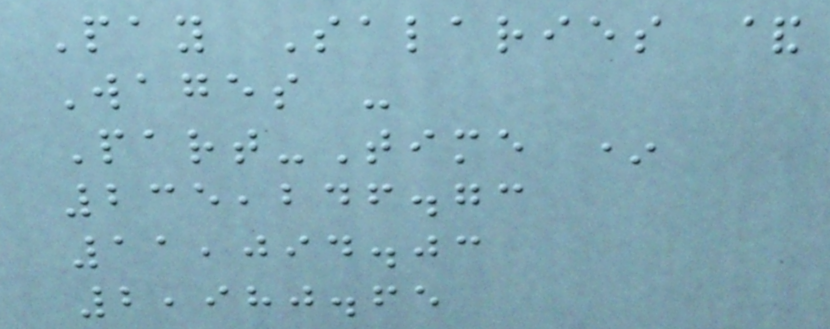Pay Salaries &
Wages -
Part-Time *
235,246.73
11,094.03
2,980.65
